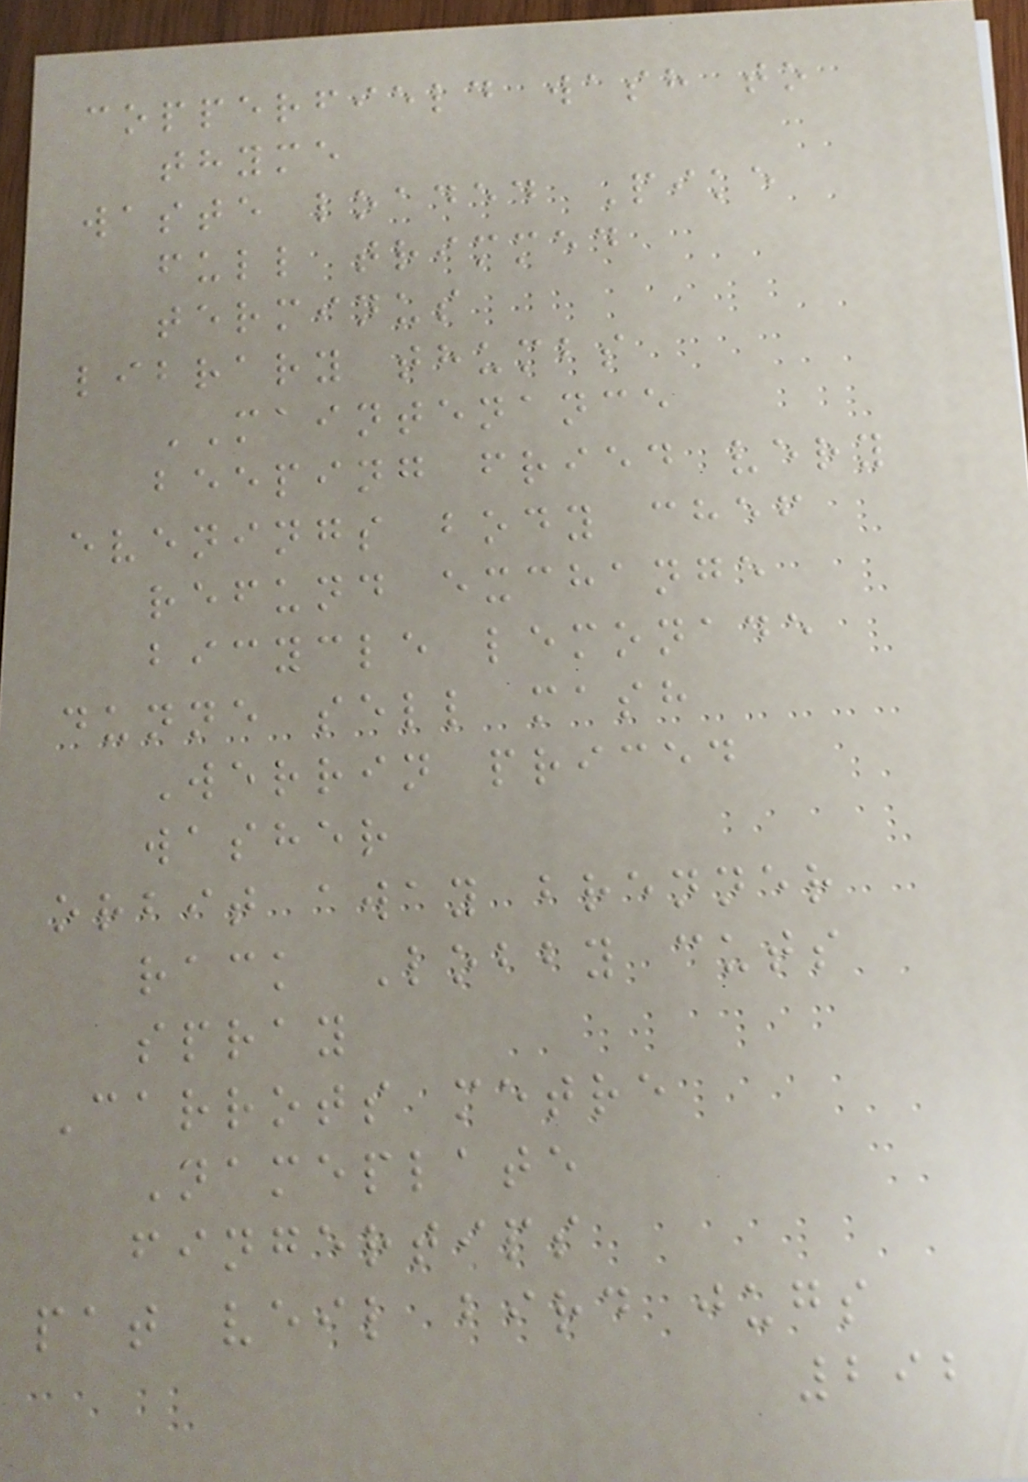copperfield wash to
thyme
waste loaded Pike
full trimmed
terminus
library thumbs
MAINTENANCE
beeping fried very
evenings body chef
refund exchange
bicycle lemonade
dunne sell mash
Werrin priced
washer
orbit away brenner
rack Lobby cuts
spray
Carrots metre
Nameplate
fingertips
pat veil bird jugs
292
